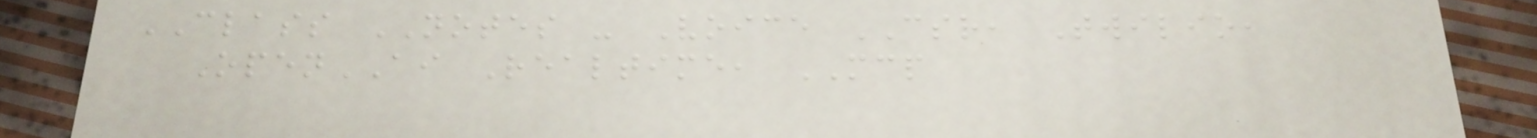CLASS NOTES - Voice CSR, Twilio,
OpenAI Realtime, MCP
